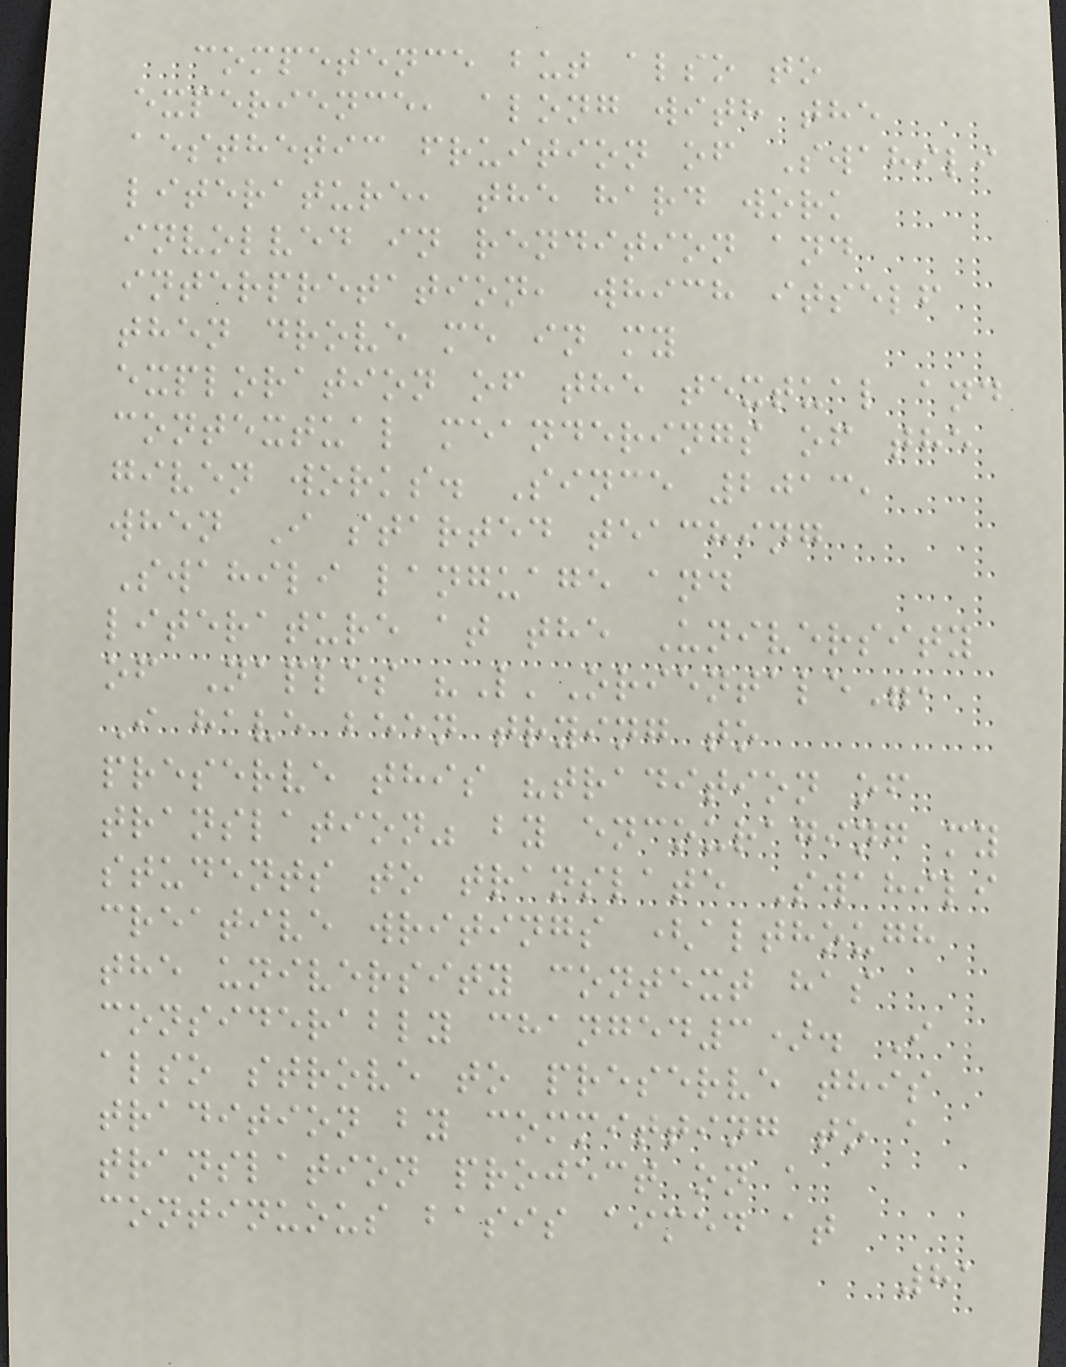competence but also to
experience, along with the
aesthetic fruition of Swahili
literature, the hard work
involved in rendition and
interpretation, which itself
then drove me in my
exploration of the textual and
contextual meanderings of the
given works. Since 2013,
when I started teaching
Swahili language and
literature at the University
of Naples "L'Orientale",
I have been trying to
preserve this "tradition of
translation" by encouraging my
students to translate Swahili
creative writings (although
the university context has
considerably changed3). I
also strove to preserve this
tradition by committing to a
translation project on a
continuous basis aimed at
81
